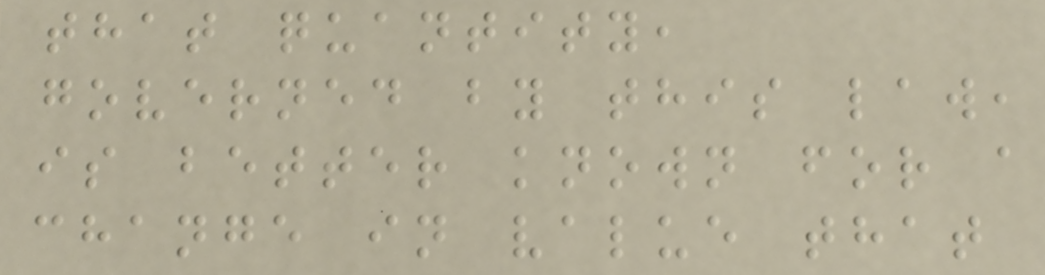that quantity,
governed by this law,
is better known for a
change in value that
